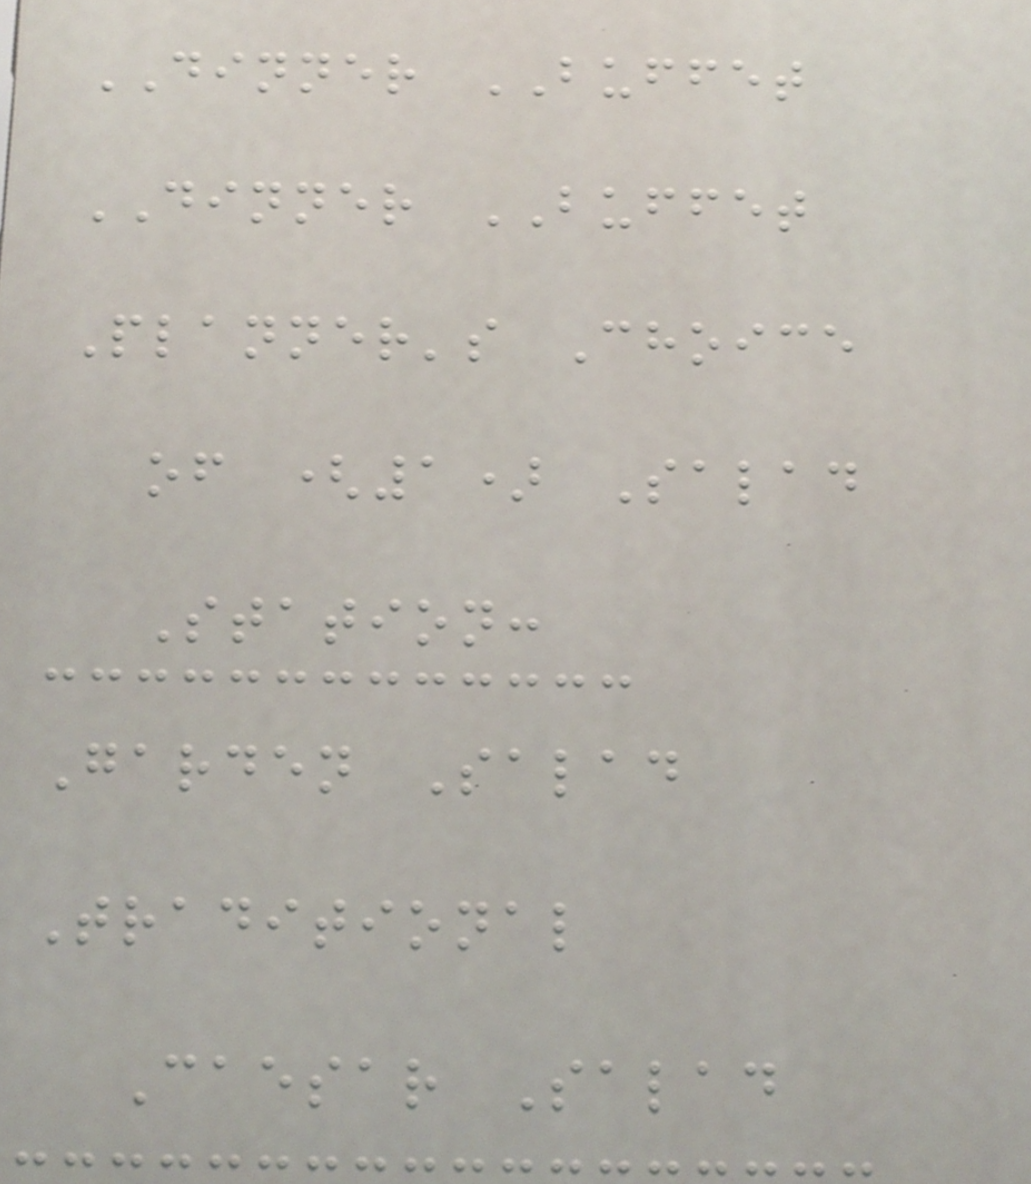DINNER BUFFET
DINNER BUFFET
Planner's Choice
of (1) Salad
Station:
Garden Salad
Traditional
Caesar Salad
